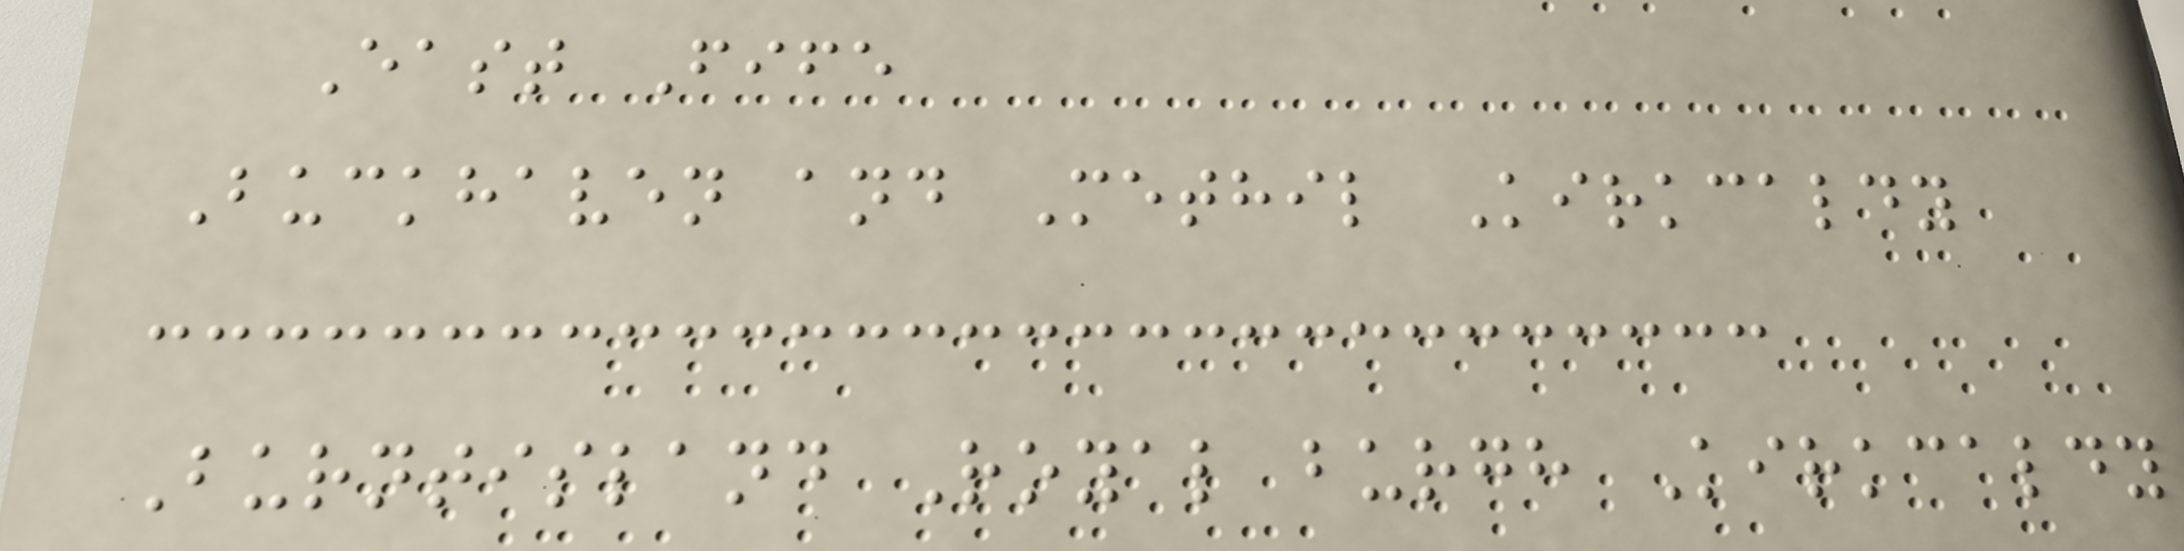East Fife
Buckhaven and Methil Kirkcaldy
Burntisland Royal burgh Kirkcaldy
